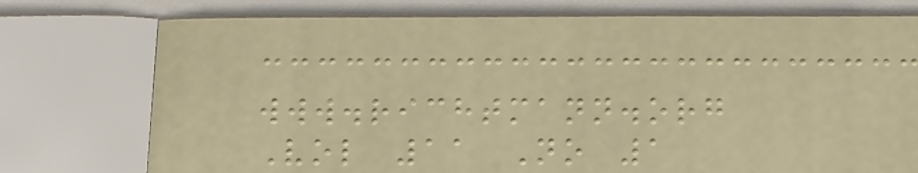www.richtmann.org
Vol 11 No 1
